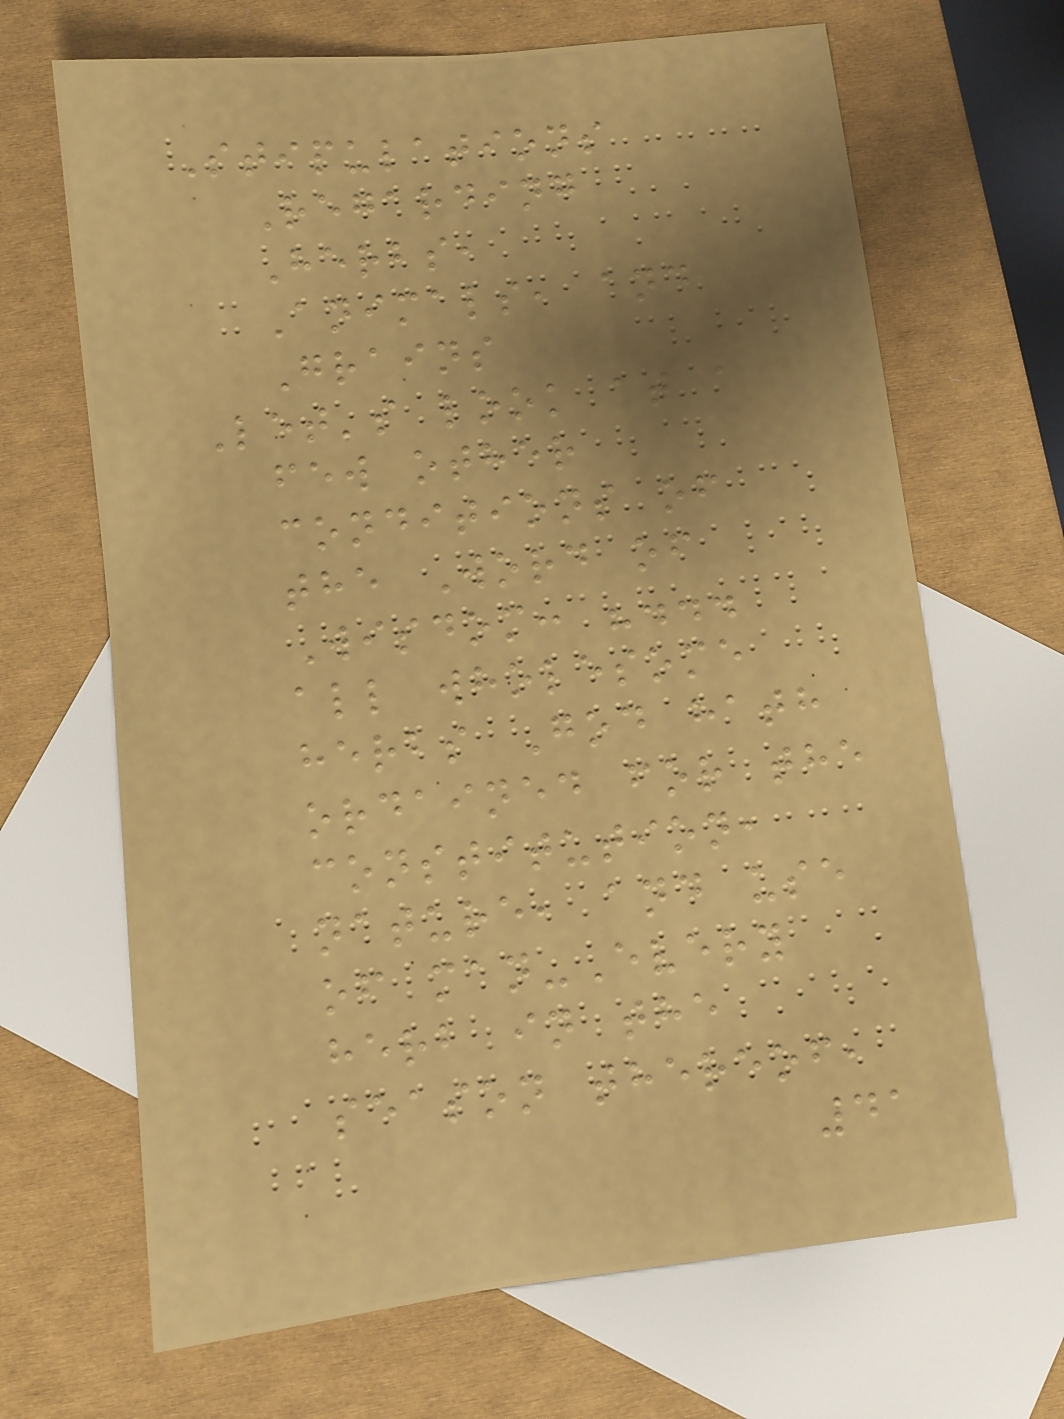Stipulations
Regarding
Herbs,
Animals, and
Grains
Let's look at a
few other
conditions of
the Word of
Wisdom: "...
all wholesome
herbs God hath
ordained for the
constitution,
nature, and use
of man-Every
herb in the
season thereof,
41
